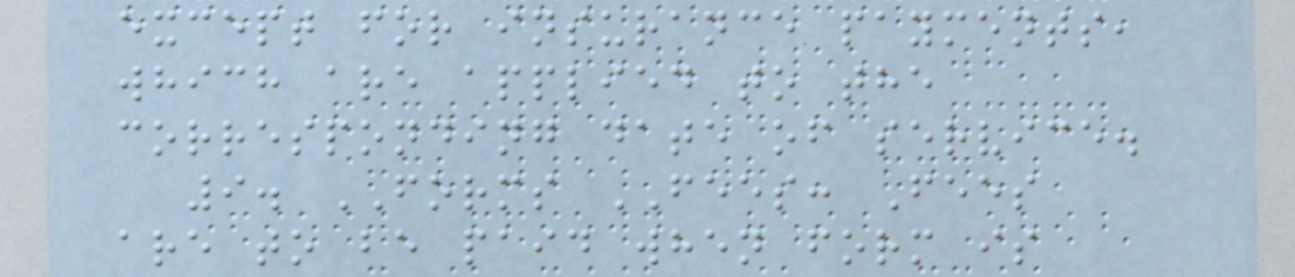except for insurance payments,
which are applied to the
corresponding date of service.
9. FORMS FEES: Fees
are to be paid when form is
